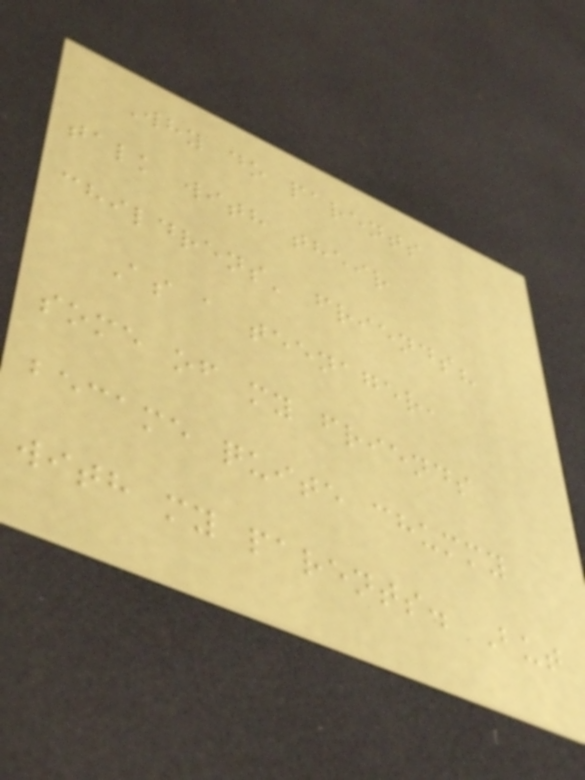Why do parents
talk with their
childrens' friends?
As a teenager,
some of my friends
became quite chummy
with my parents. But
